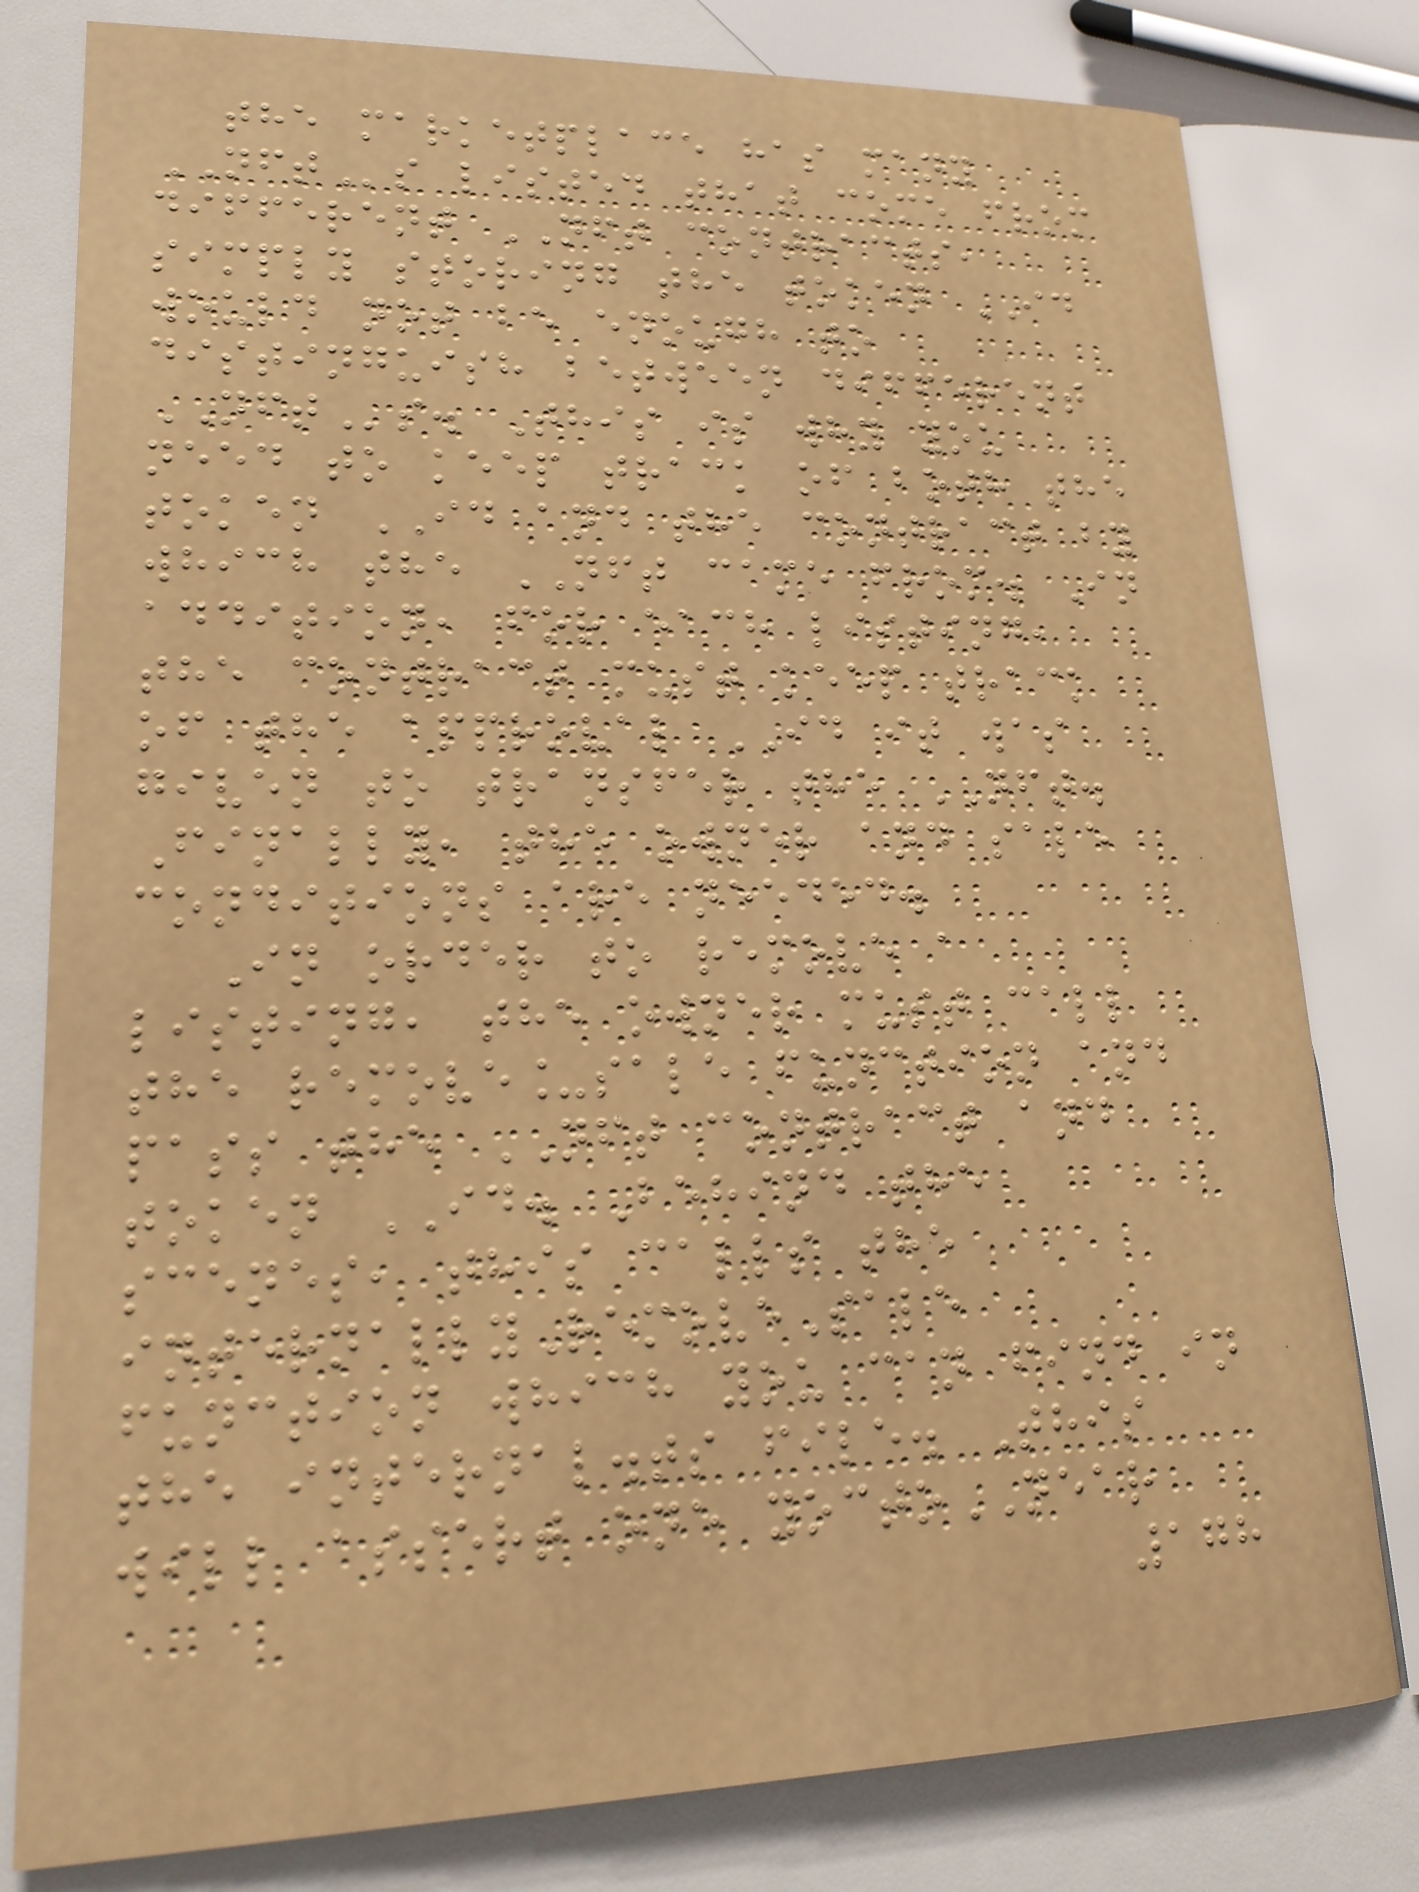the marketplace has many
NFTs listed that come from
different NFT contracts,
simply storing the token ID
would not be enough to
distinguish between different
NFTs. This is why you
need to keep track of both the
token ID and the contract by
which the NFT came from. In
addition, for each listing,
the contract must keep track
of the approval ID it was
given to transfer the NFT.
Finally, the owner and sale
conditions are needed.
In order to remove a
listing, the owner must call
the remove_sale function and
pass the NFT contract and
token ID. Behind the
scenes, this calls the
internallyRemoveSale
function which you can find in
the internal.ts file. This
will assert one yoctoNEAR
178
